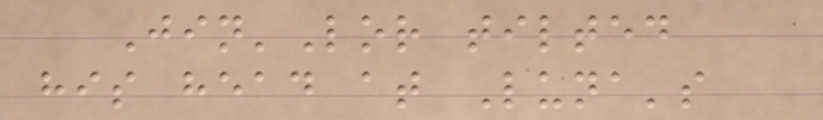Jin'Lor tilted
his head at Luna's
